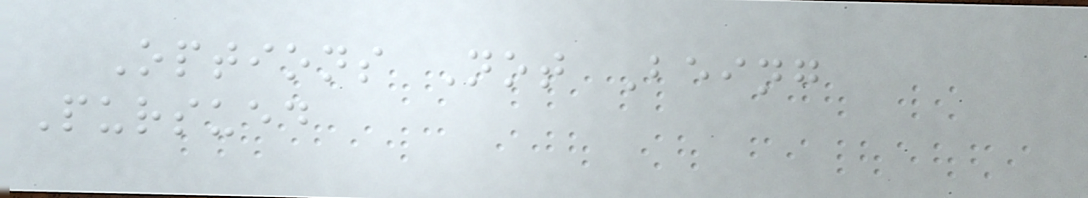Options Not Being
Pursued
